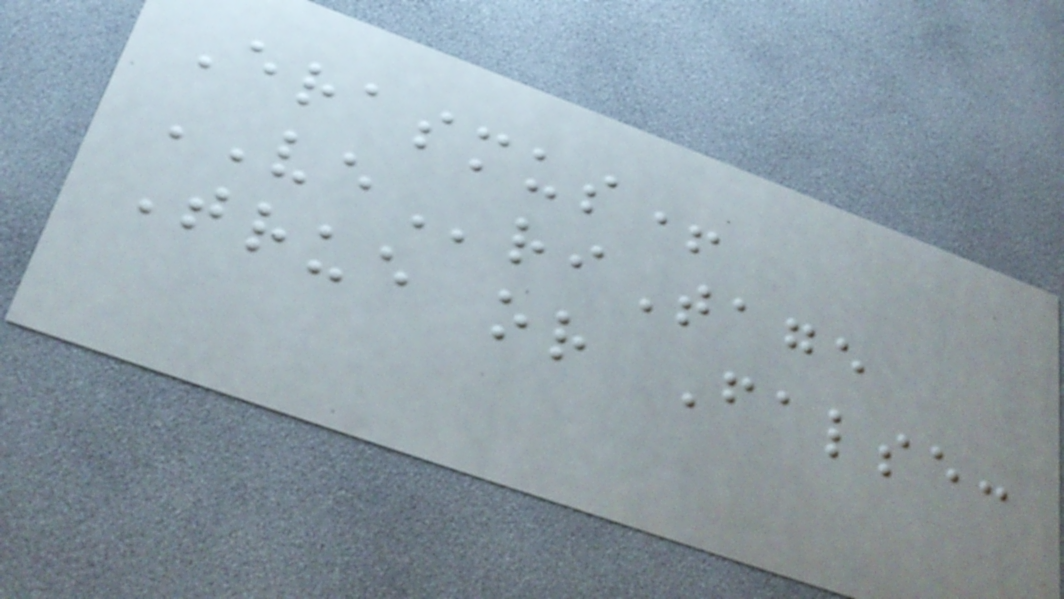Erasmus+
VEriTage
True or False:
